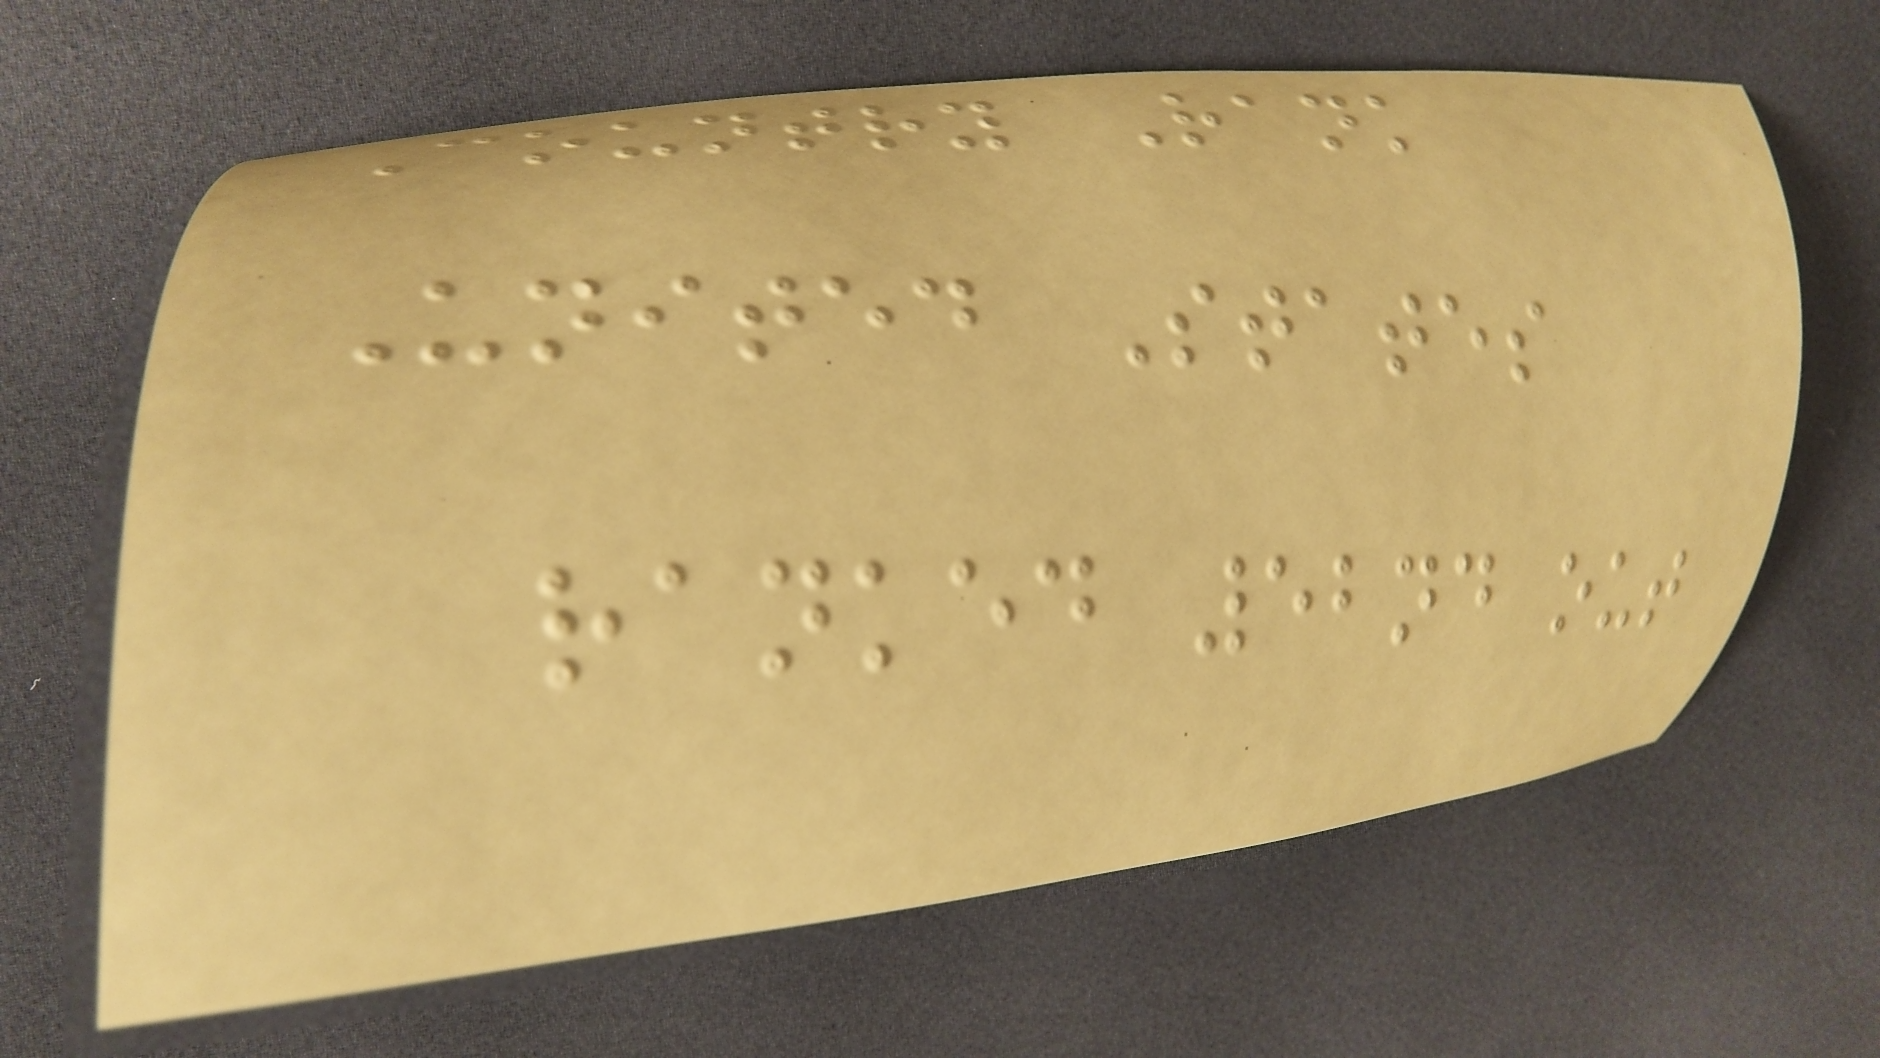Country Rank
United States
ranked 52nd out
